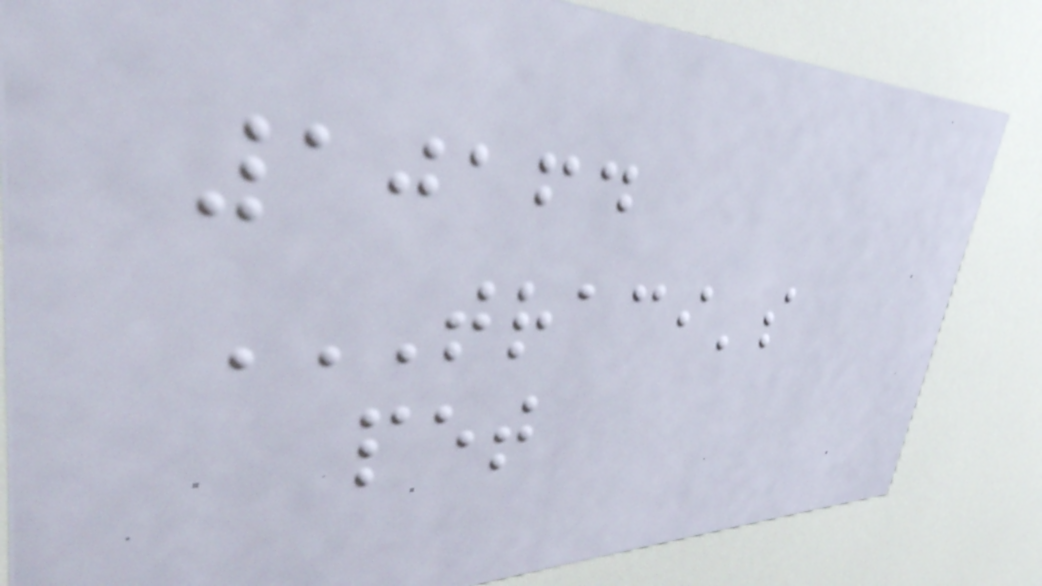10164
TRACI'S
PET
